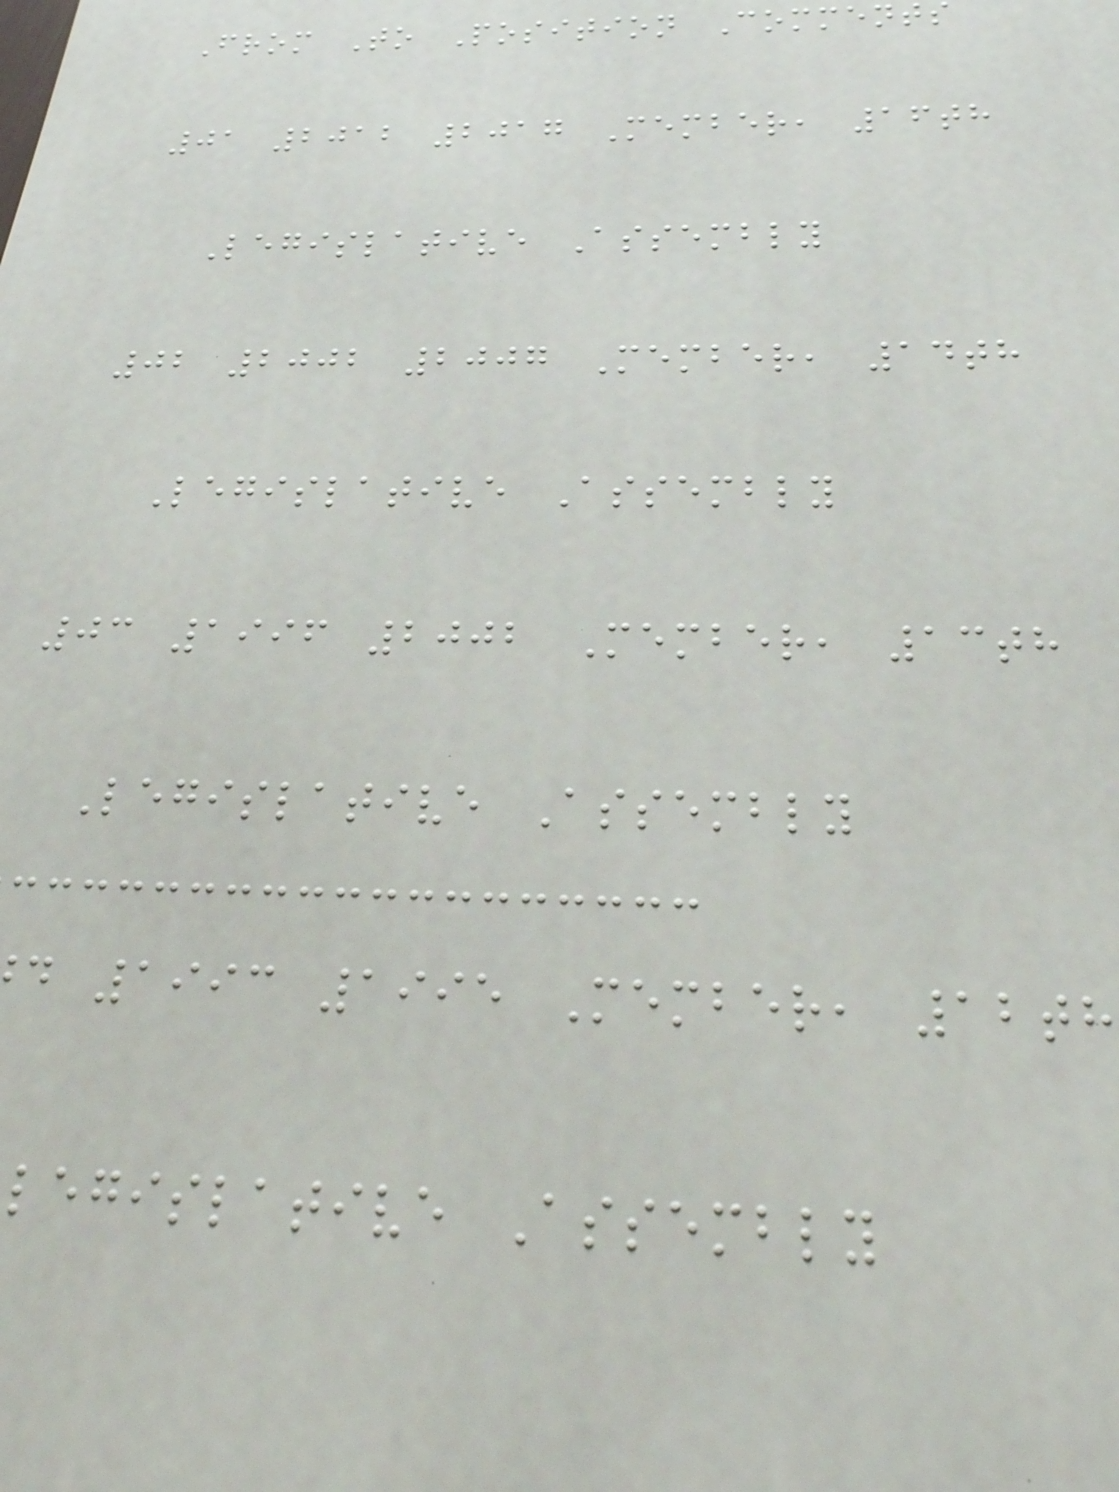From To Position Comment
01 2012 2017 Member, 16th
Legislative Assembly
02 2002 2007 Member, 14th
Legislative Assembly
03 1996 2002 Member, 13th
Legislative Assembly
d 1993 1995 Member, 12th
legislative Assembly
